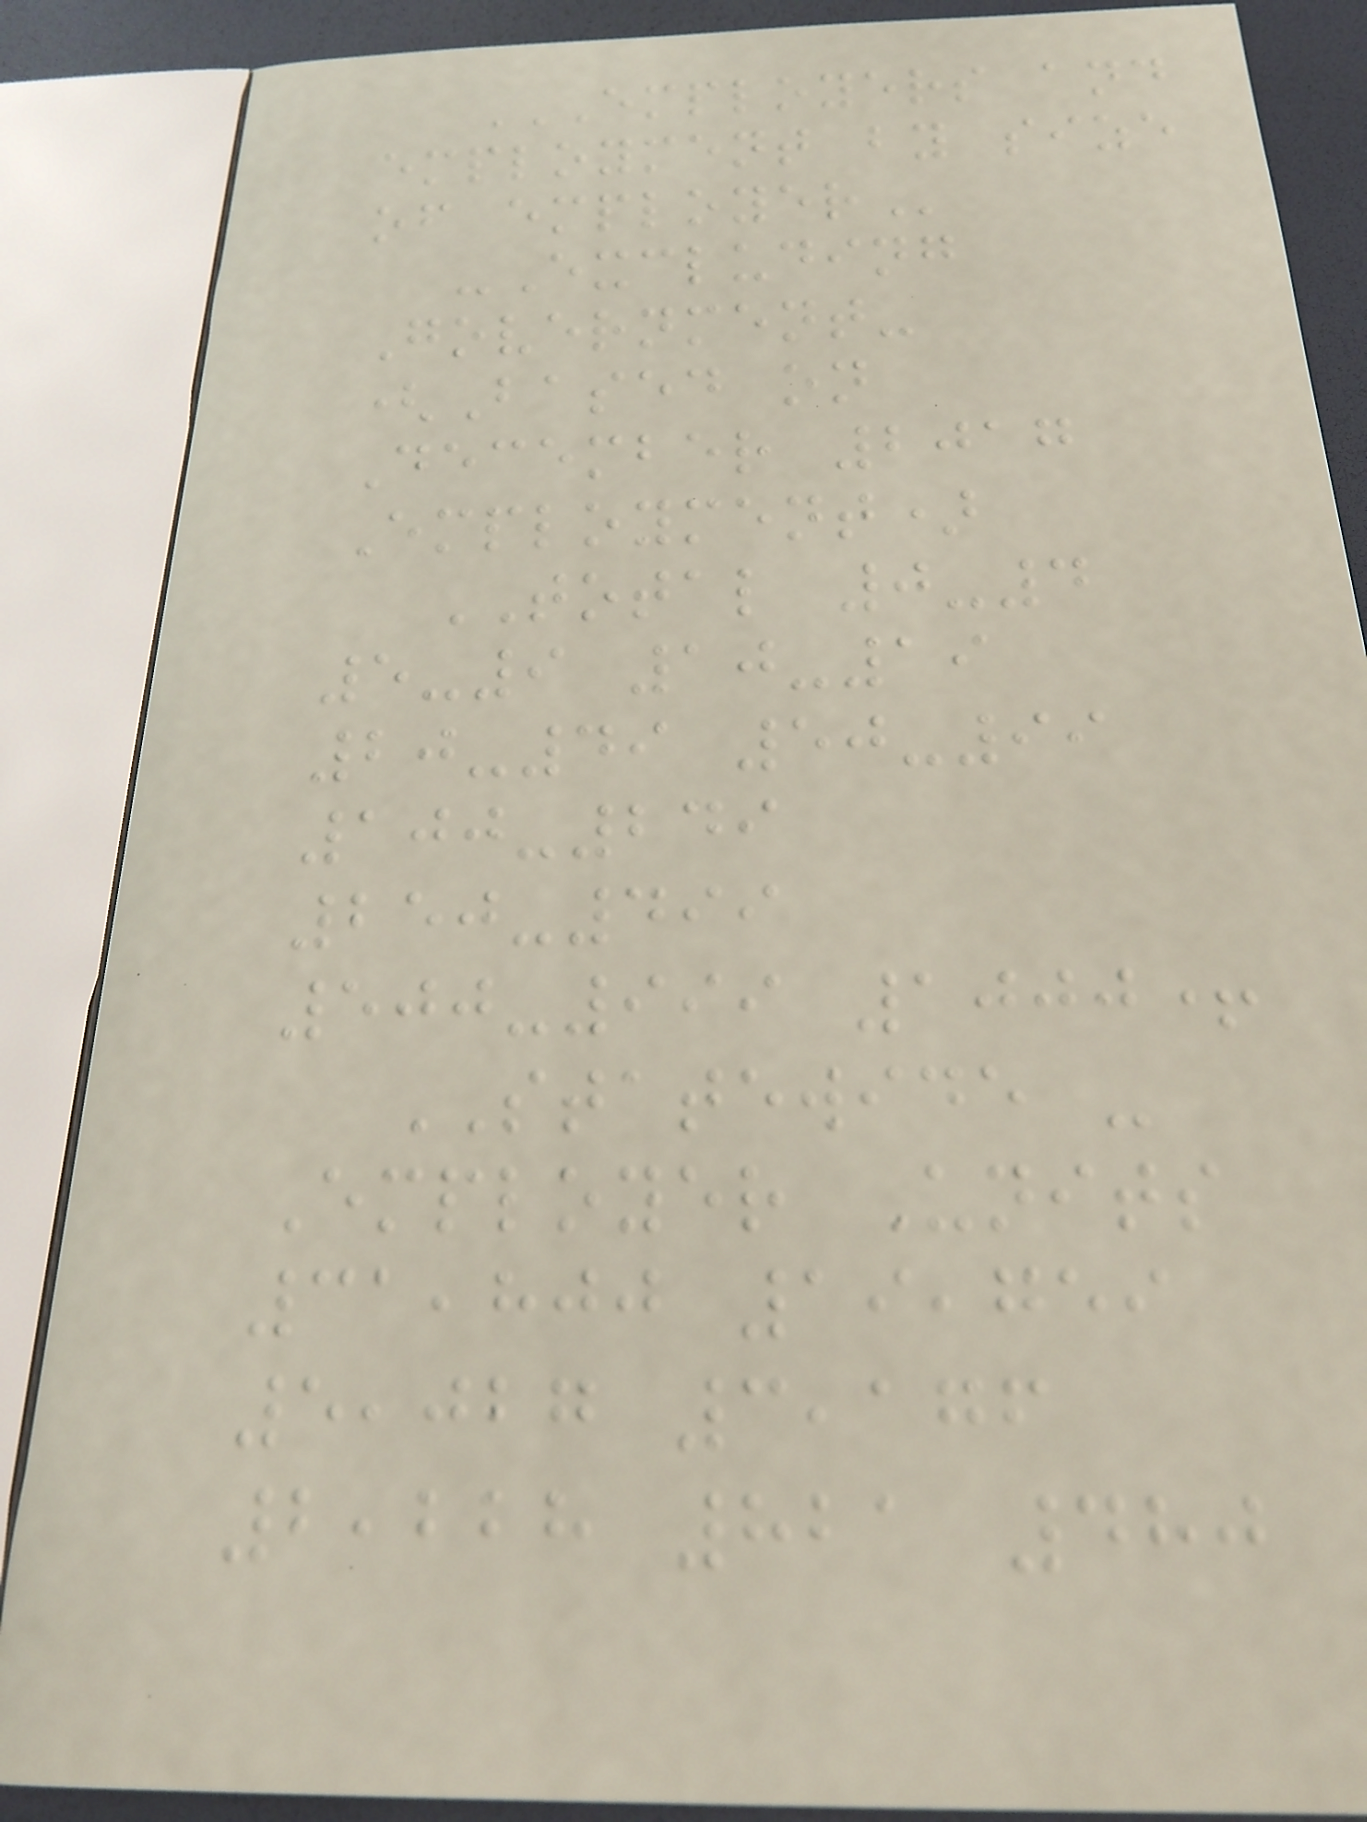EMPLOYERS AND
EMPLOYMENT BY SIZE
OF EMPLOYER
-Excluding
Government-
(Based on
December 2017
Employment)
TOTAL 0-4
5-9 10-19
20-49 50-99
100-249
250-499
500-999 1000+
STATEWIDE -
Employer Units
31,800 19,759
5,027 3,176
2,228 821 480
